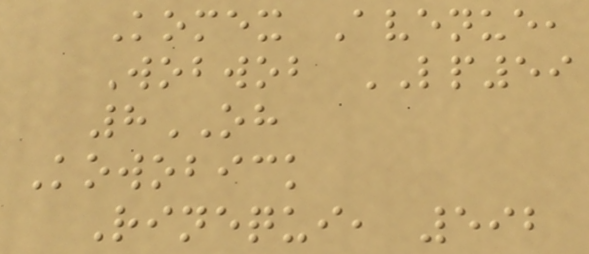Komex Avenue,
Wobwob LP59
8OH
Kowobick
Rinequi, 592
